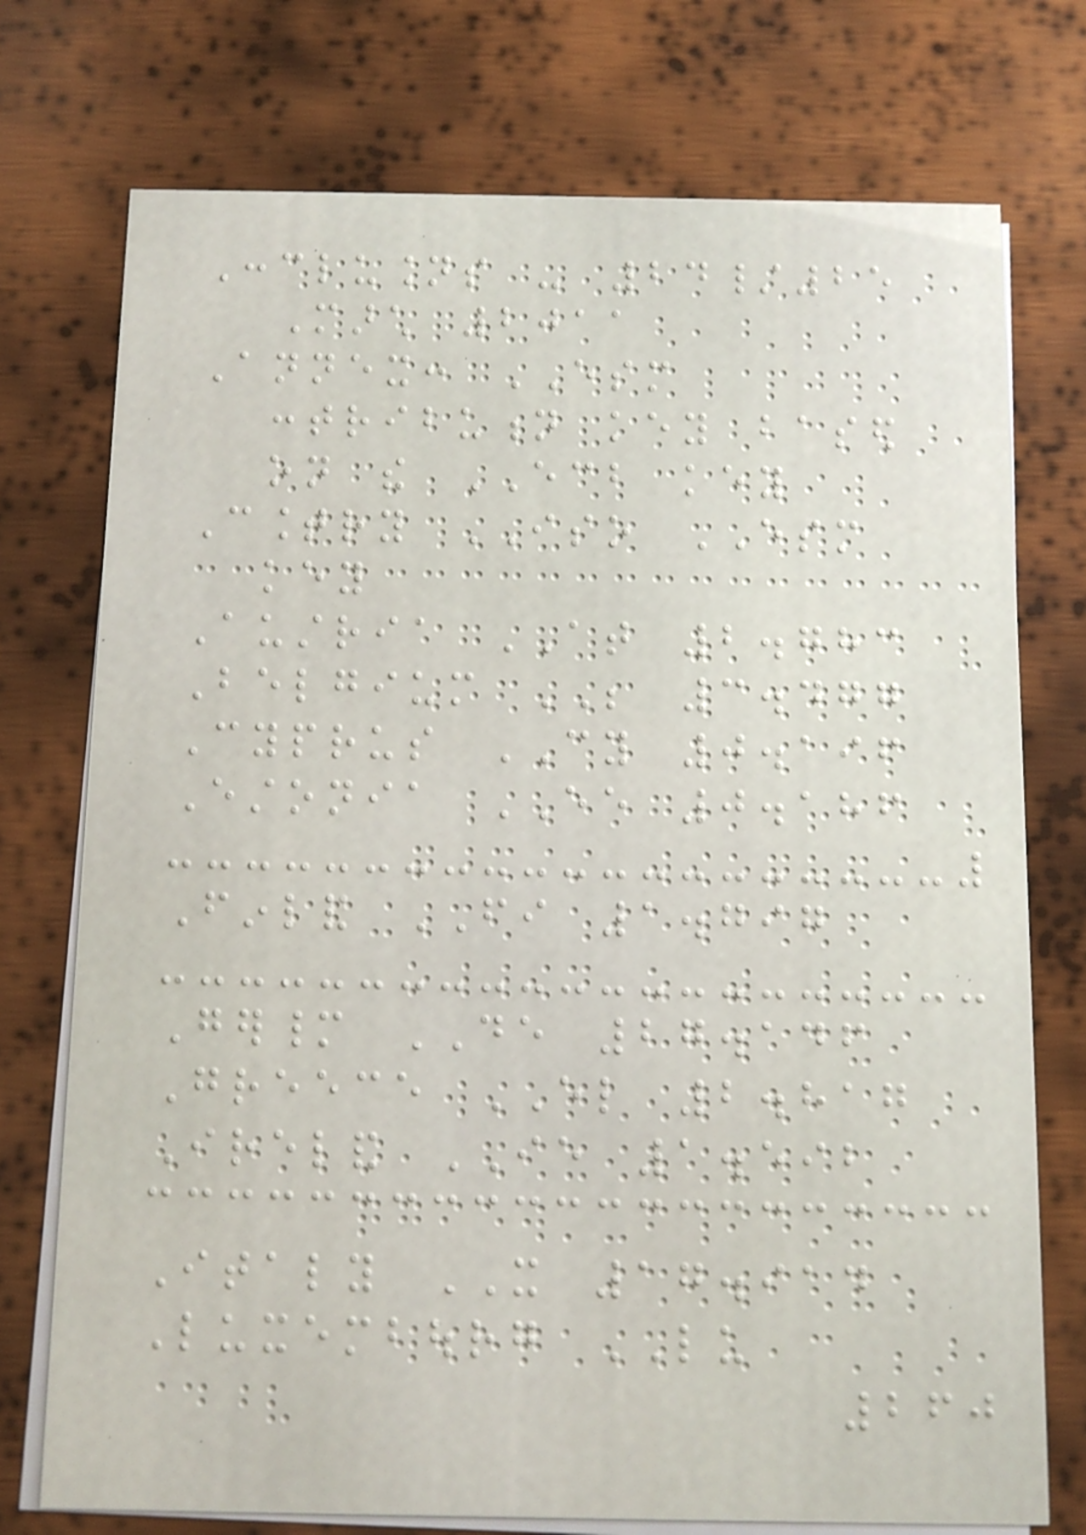Conclusions - 24/25
March 2011
Annex: ESM
contribution key based
on the ECB key
Country ISO ESM
key
Austria AT 2.783
Belgium BE 3.477
Cyprus CY 0.196
Estonia EE 0.186
Finland FI 1.797
Germany DE 27.146
Greece EL 2.817
Ireland IE 1.592
Italy IT 17.914
Luxembourg LU
260
